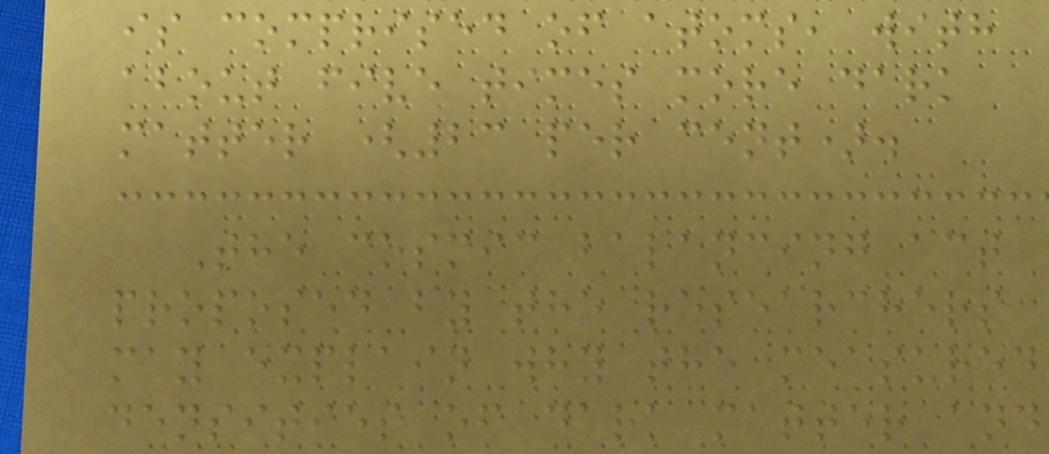is comprised of atoms, with
about five times more dark
matter (23 per cent).
The cosmic balancing act
proposed by the researchers
may explain why the measured
densities of dark matter and
